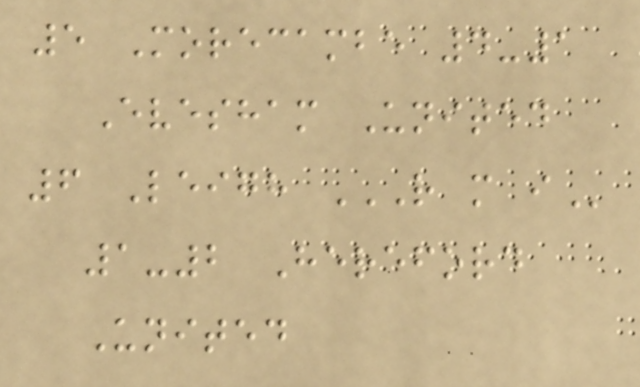5 Morecambe 4-1
Evesham United
6 Leigh R M I
1-2 Hereford
United
